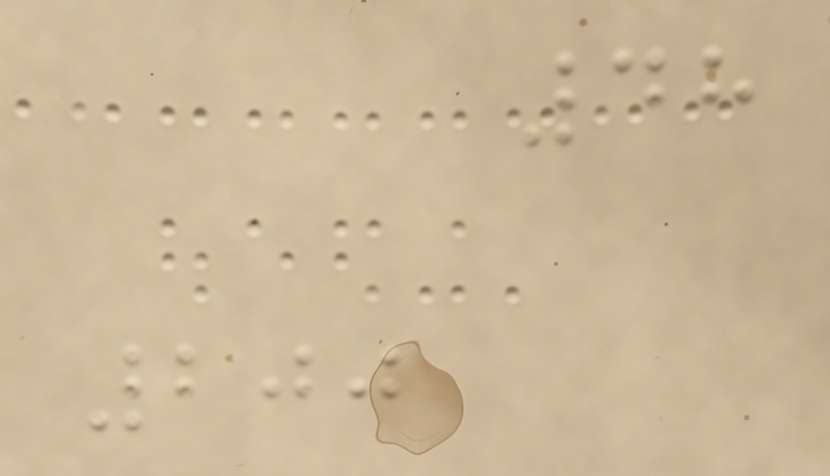48
200
